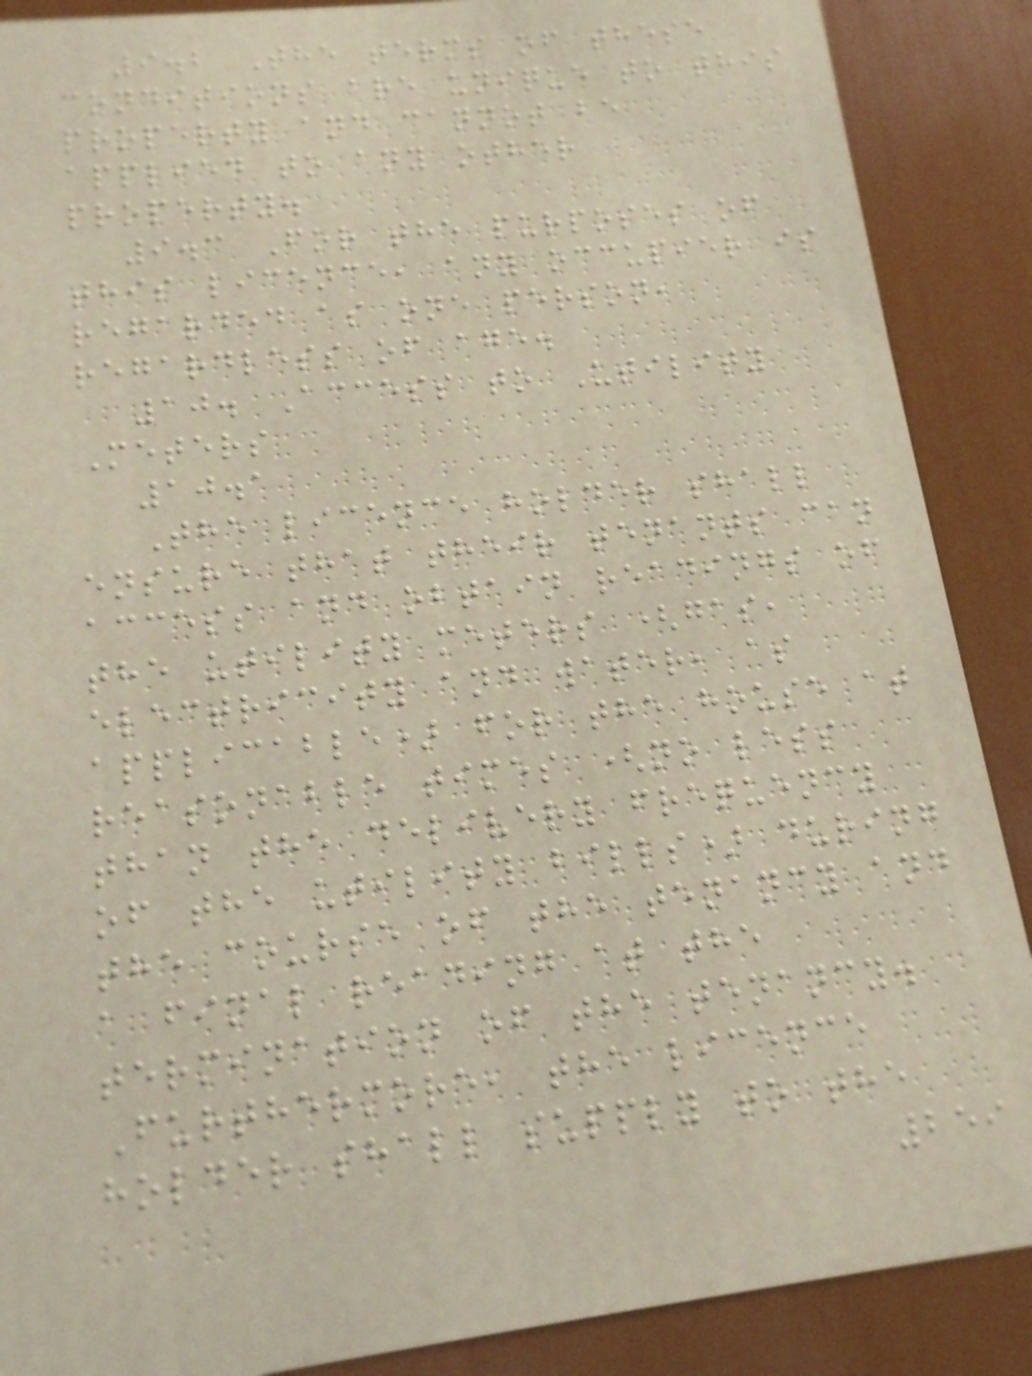9.2 The terms of these
conditions are unique to this
property and cannot be
applied to any other
property.
9.3 For the purposes of
this licence, any occupier is
regarded as one person,
regardless of age.
10. Access to Utility
Meters
10.1
The licence holder shall
ensure that their tenants can
access and obtain readings of
the utility meters (gas,
electricity and water, as
applicable) for the house at
reasonable times (no less
than the delivery frequency
of the utility bills) during
the course of the tenancy and
a final reading at the
termination of the tenancy.
Furthermore, the licence
holder shall supply to the
259
